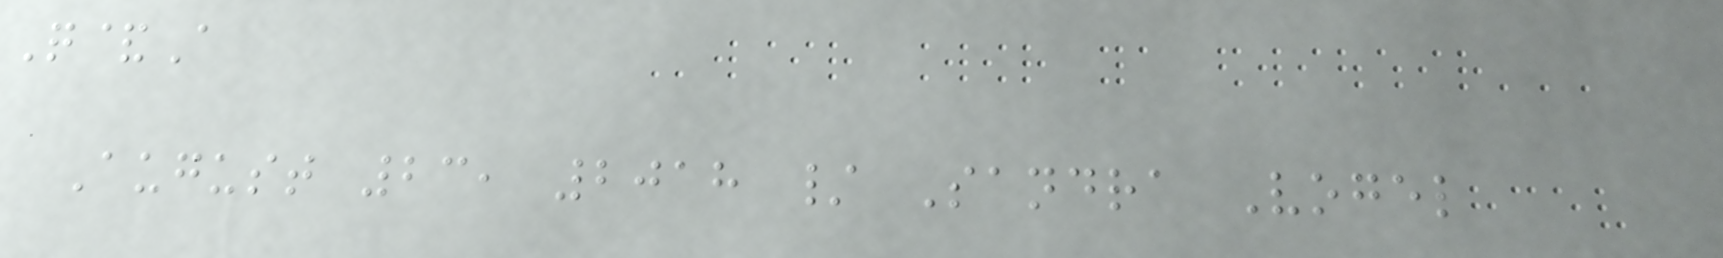Q&A
August 23, 2018 / Sandra Vogel
